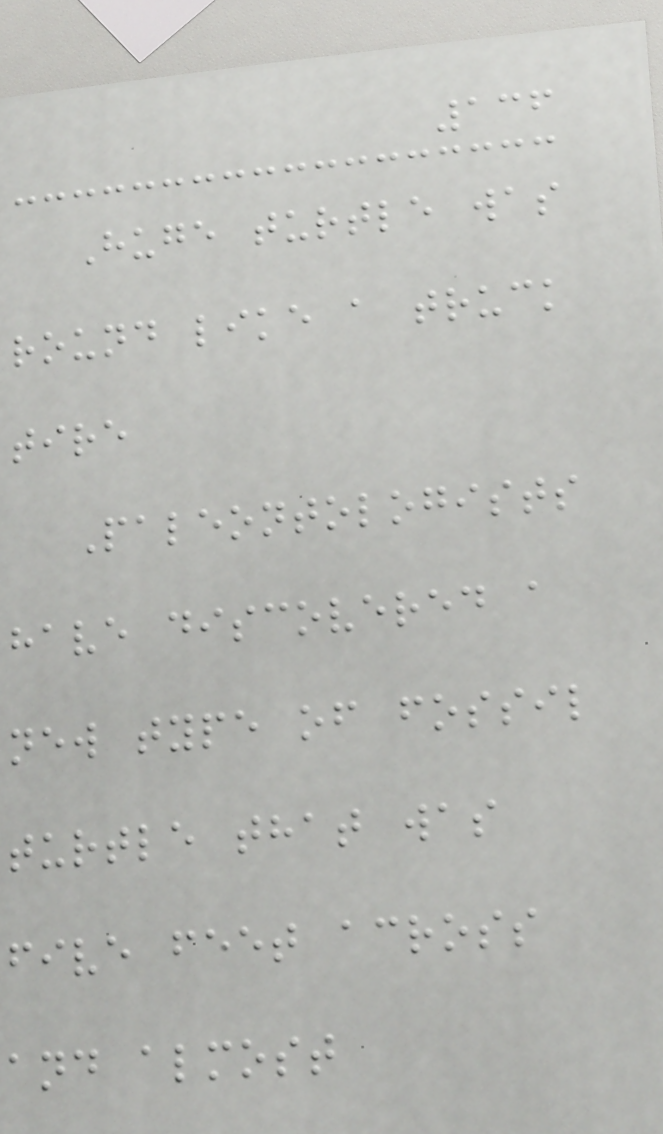136
Huge turtle was
round like a truck
tire
Paleontologists
have discovered a
new type of fossil
turtle that was
five feet across
and almost
